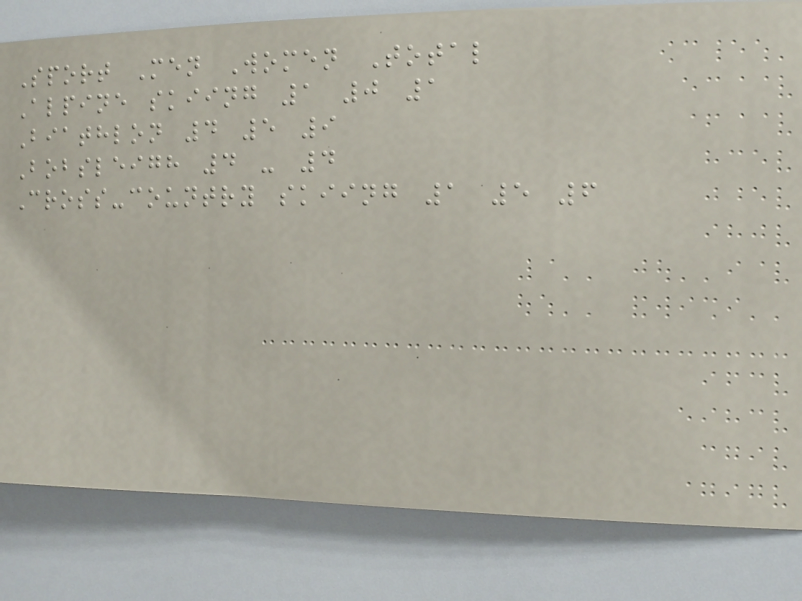Sport Men Women Total
Alpine skiing 1 0 1
Biathlon 4 5 9
Bobsleigh 4 - 4
Cross-country skiing 1 5 6
